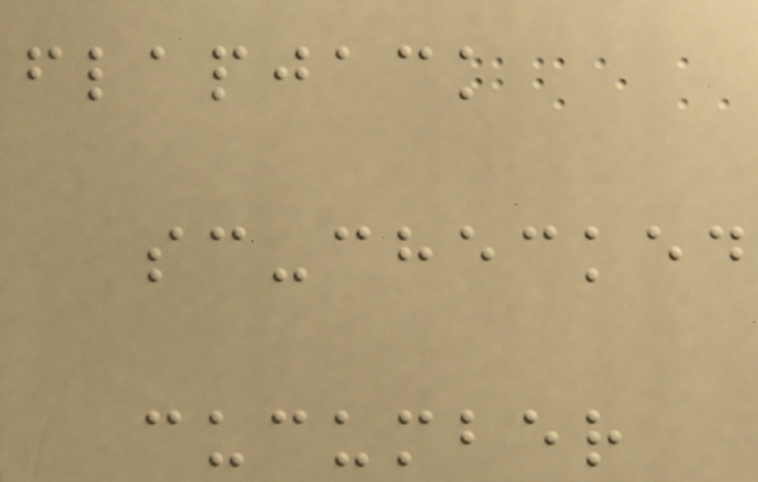flapjack
sc-checked
cucumber
